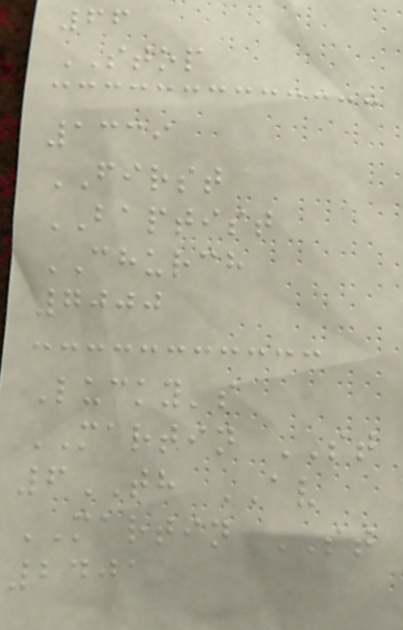66
STOP
1339
FIRST
BAPTIST
CHURCH
7000
Lucky's
MARTIN ST
6TH AV
MARTIN ST
2401
